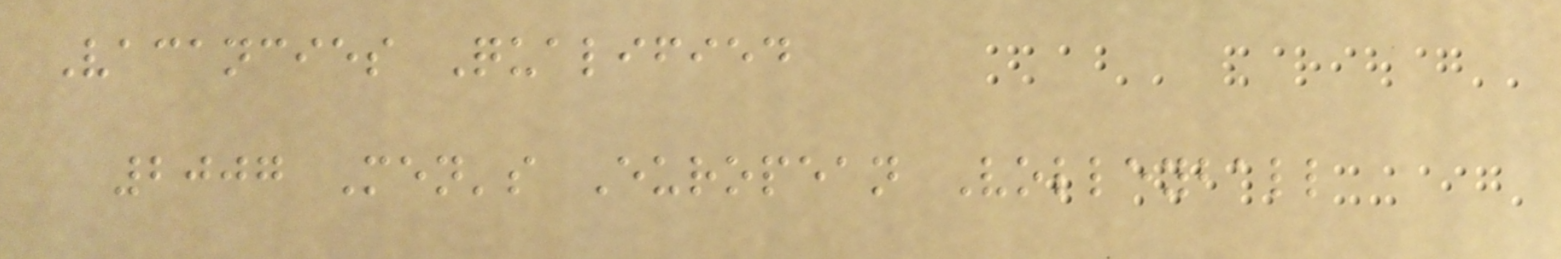Vacancies Qualified
2007 Men's European Volleyball
